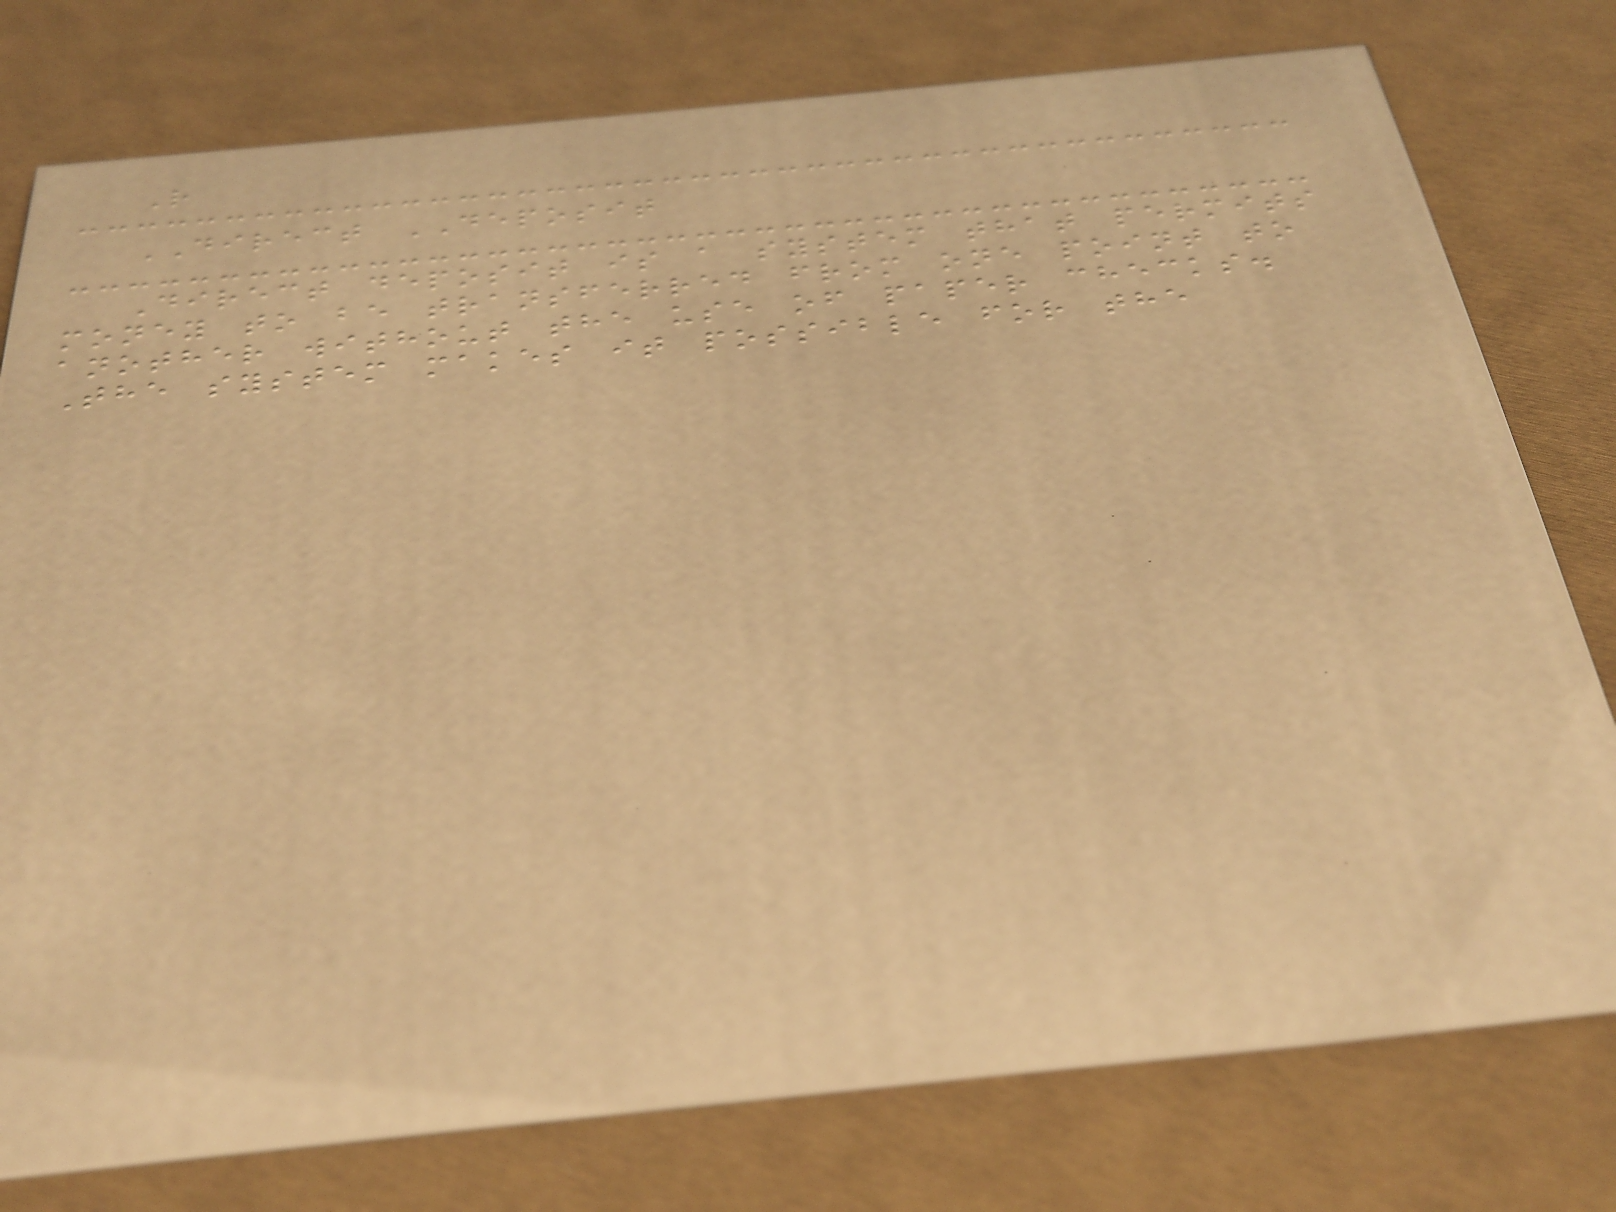R
DIRECT DEPOSIT
Direct deposit is a system that permits
money to be transferred from one point to
another without the use of paper checks.
The system makes it possible for the
